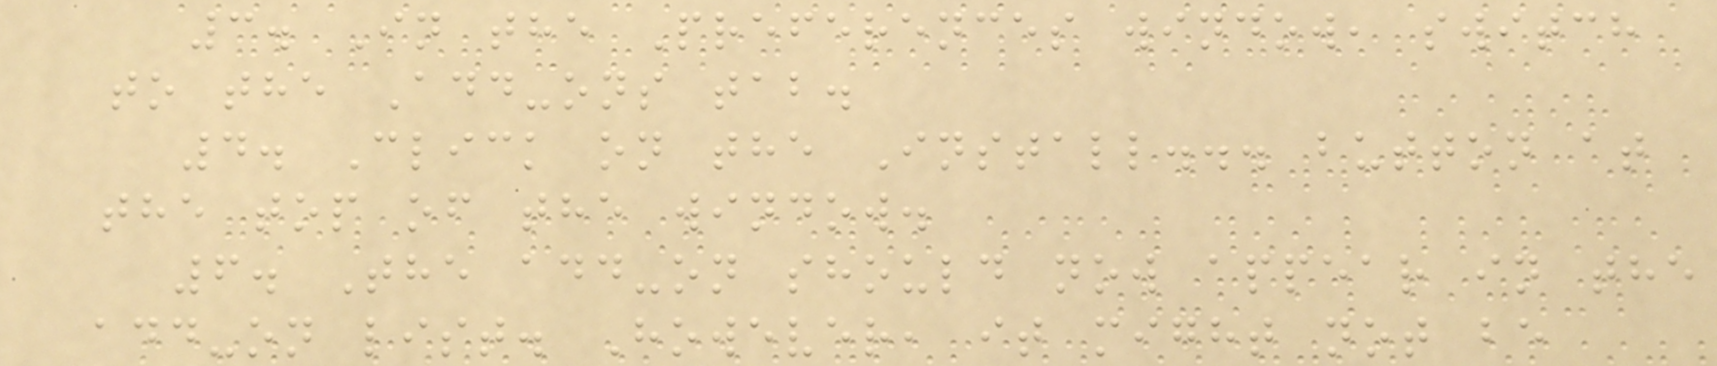3. In the Preferences window, switch
to the Add-ons tab.
4. Click on the Install... button at
the top of the window.
6. The add-on should now appear in the
add-on list. However, it might not be
